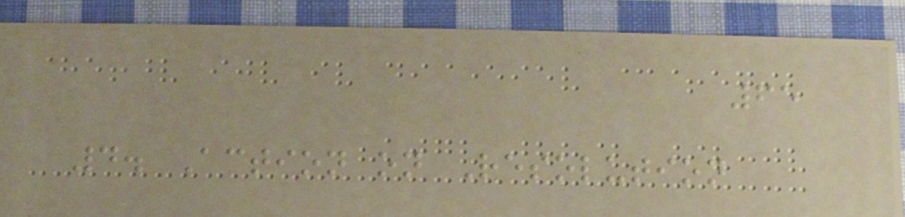65
4. Action on Resolution
